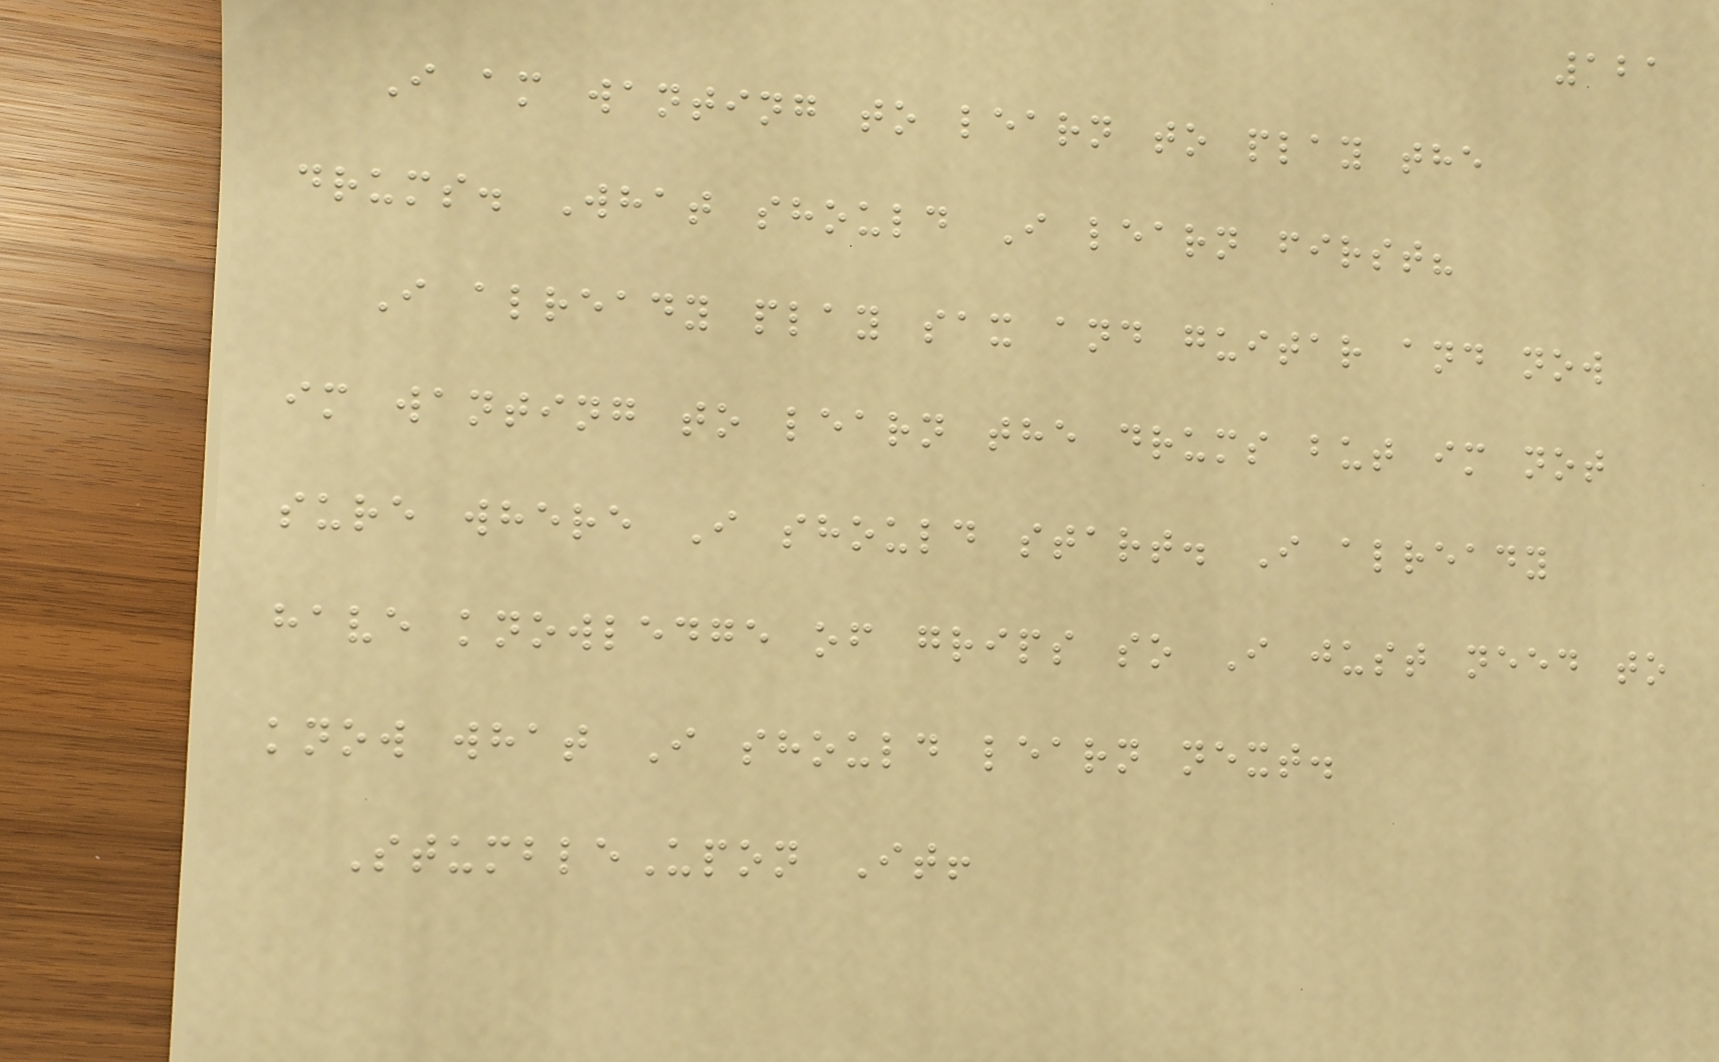121
I am wanting to learn to play the
drums. What should I learn first?
I already play sax and guitar and now
im wanting to learn the drums but im not
sure where I should start. I already
have knowledge of grips so I just need to
know what I should learn next.
StumbleUpon It!
